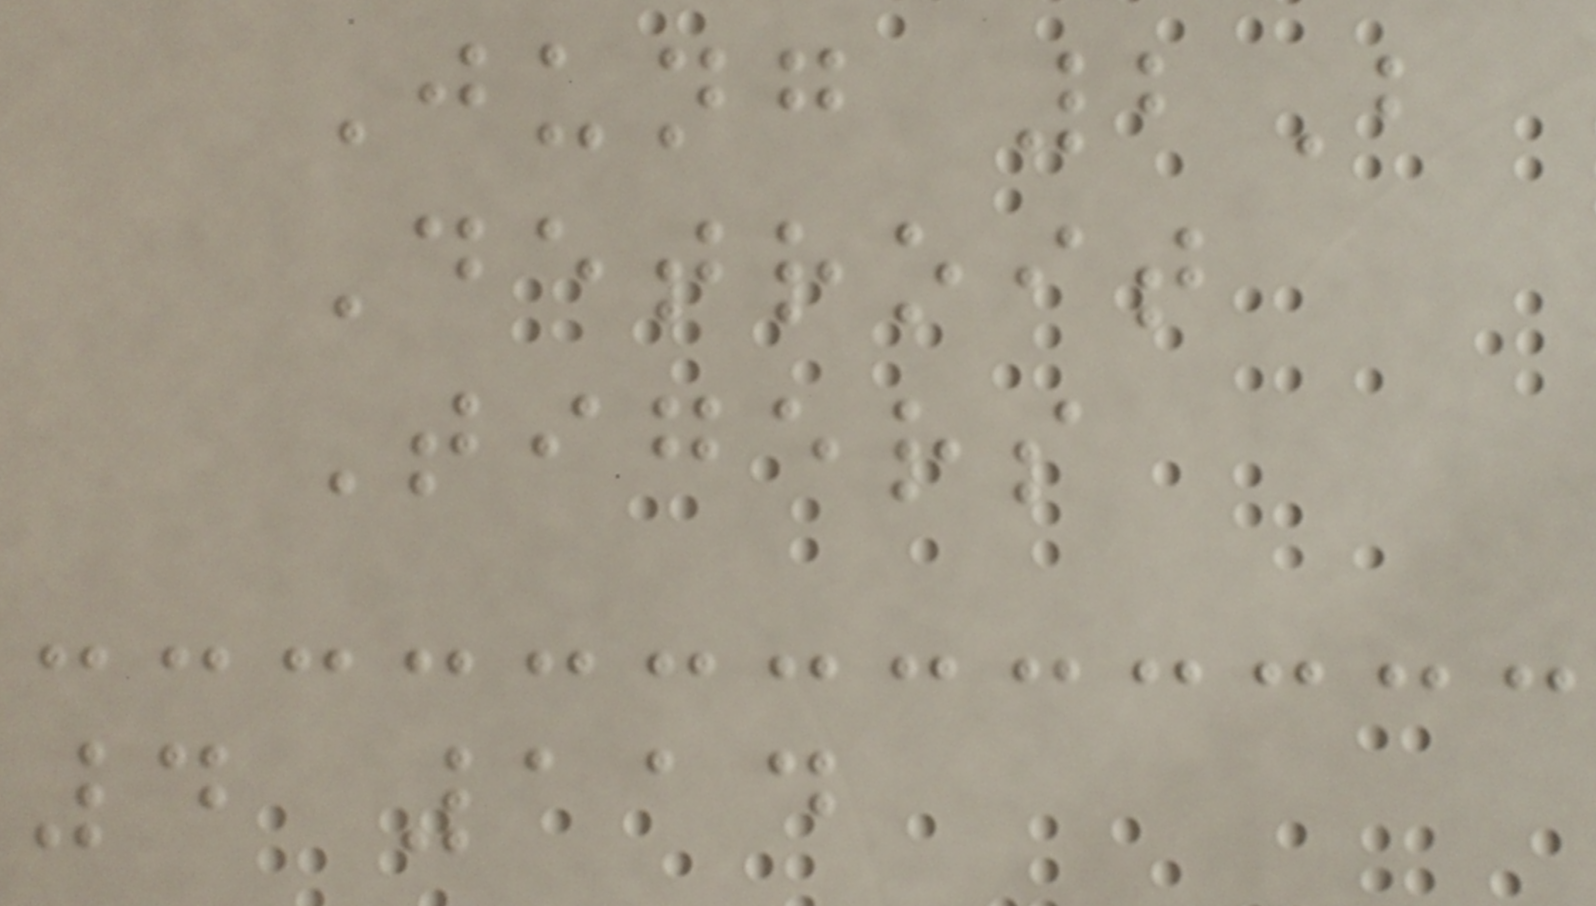Jung 2B
Detroit
Tigers
4 114
